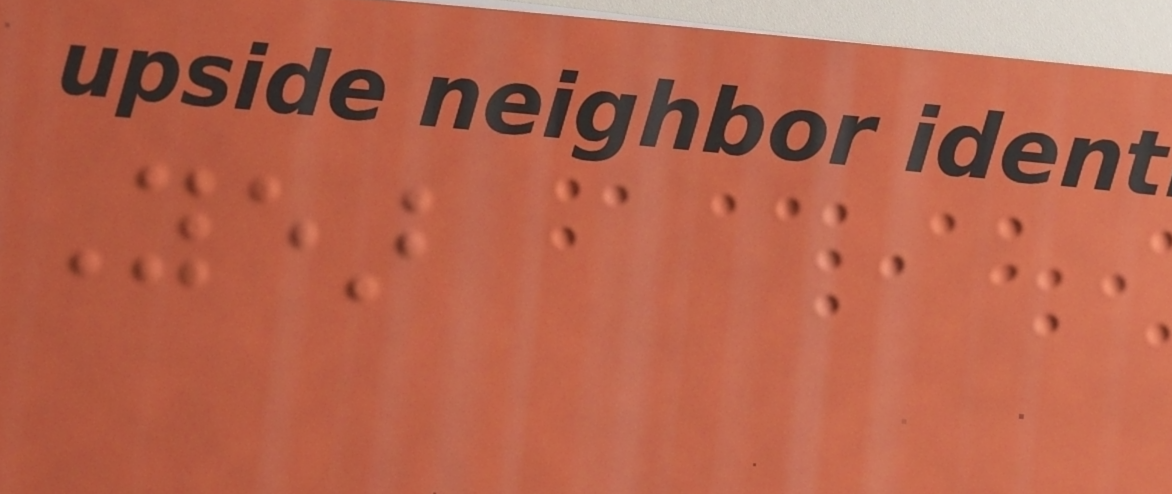Year
